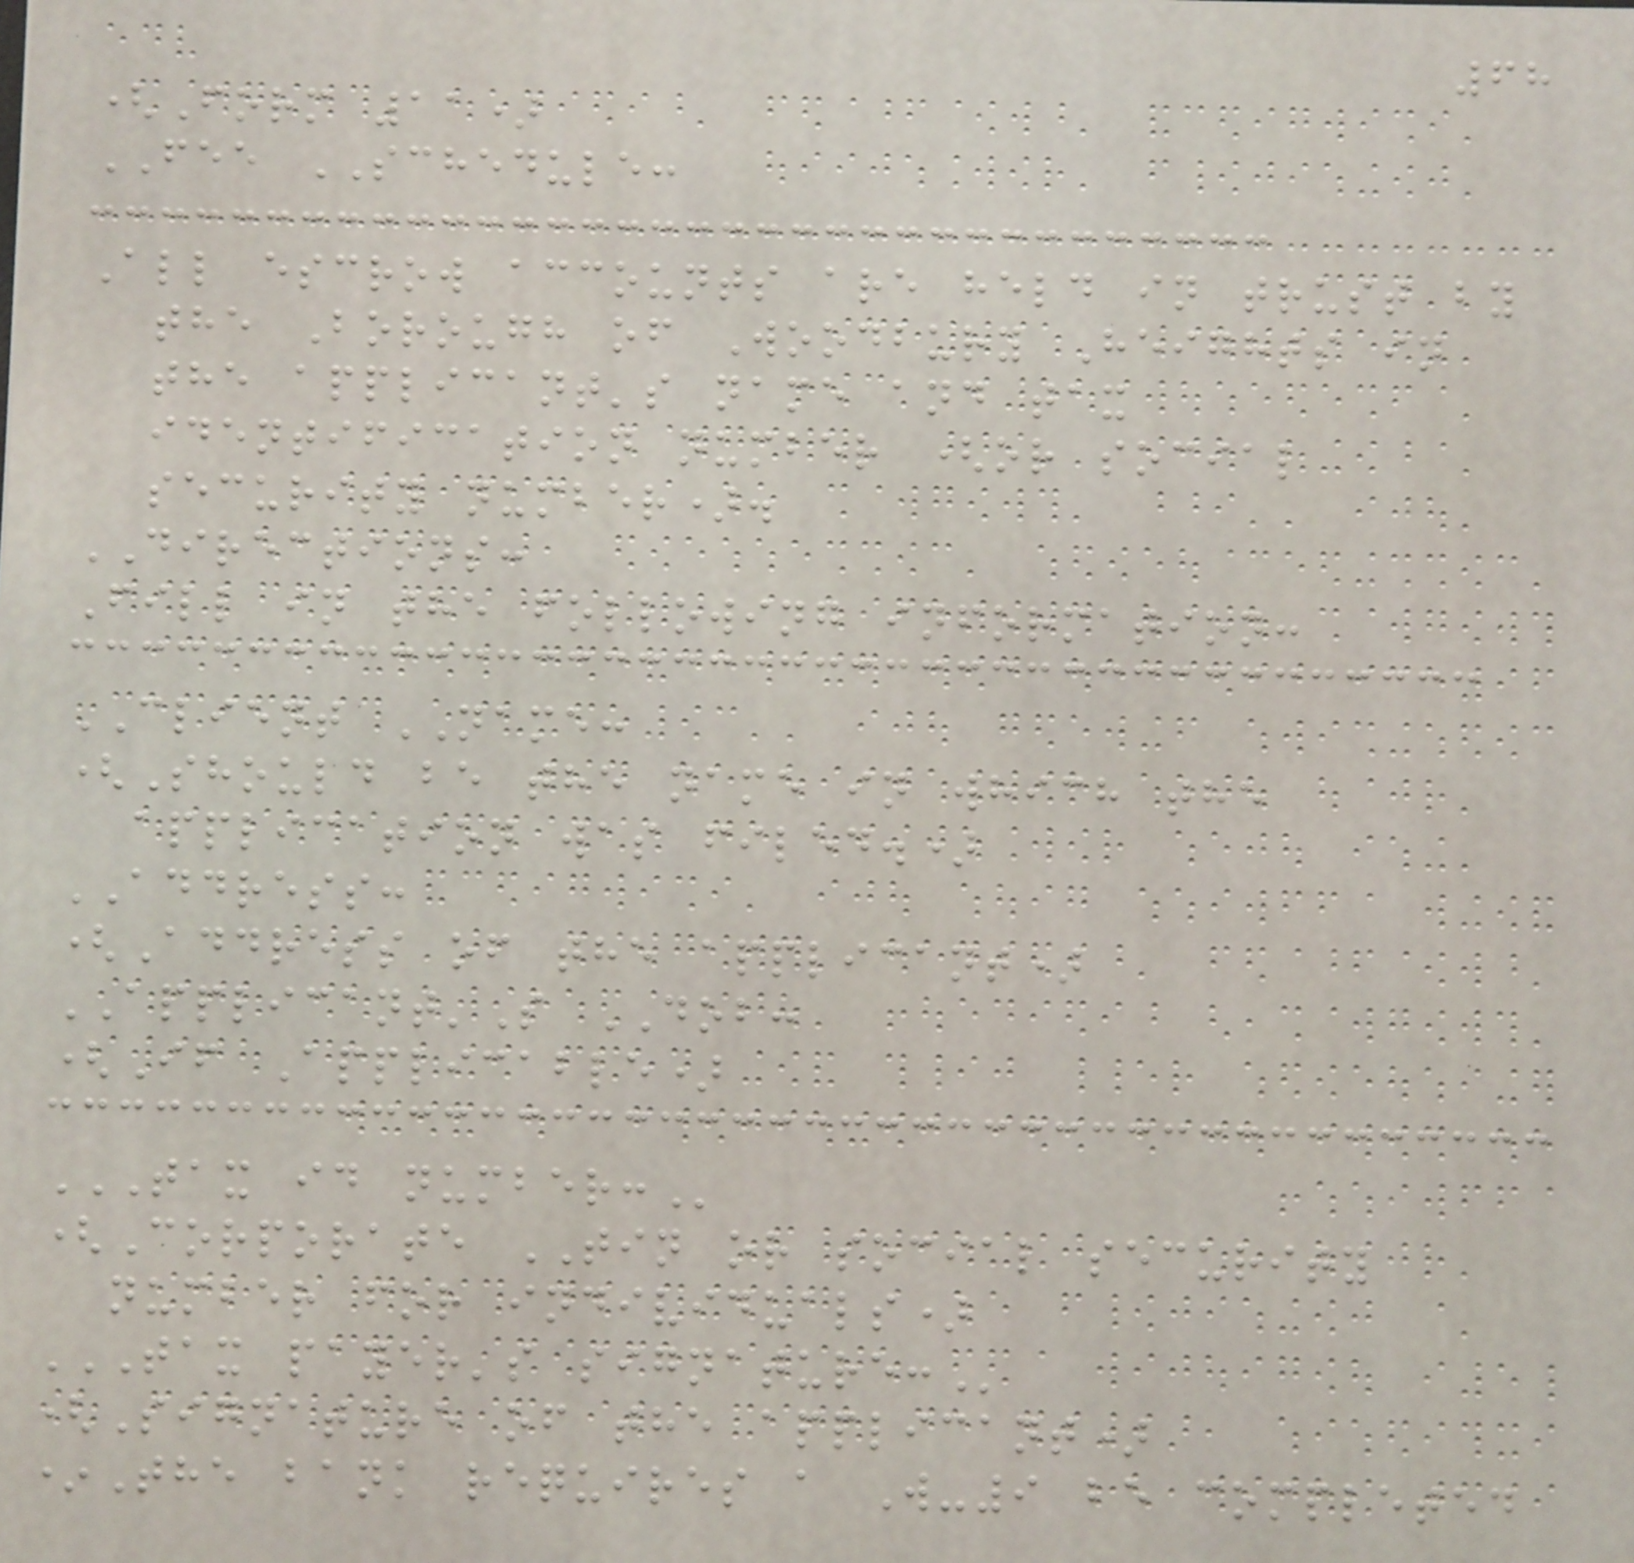68
(Form 11)
FEE SCHEDULE:
All escrow accounts are held in trust by
the Borough of Woodbury Heights in
the applicant's name and tax
identification number (or social
security number).
DIRECTIONS:
Fill in the following information:
CLIENT NAME:
(Should be the name in which the
application was filed.)
ADDRESS:
(Address of the applicant)
APPLICANT'S DOB:
(If Applicable)
TAX ID NUMBER:
(Corporate TIN or social security
number for individuals)
TAX PAYER'S SIGNATURE:
(Signature of the applicant)
*The bank requires a W-9 be completed
